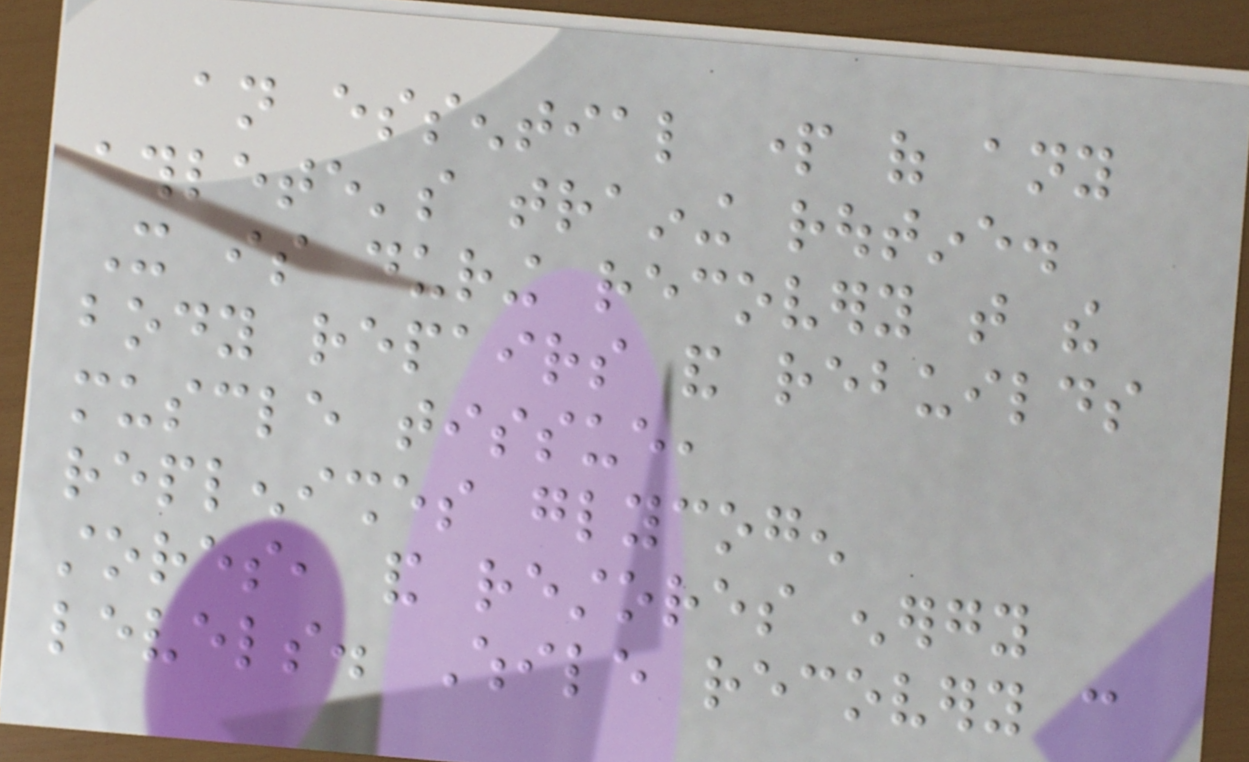an essential part of any
athlete's training routine.
It is during recovery that the
body repairs and rebuilds
muscle tissue,
replenishes glycogen
stores, and restores energy
levels. While recovery can
